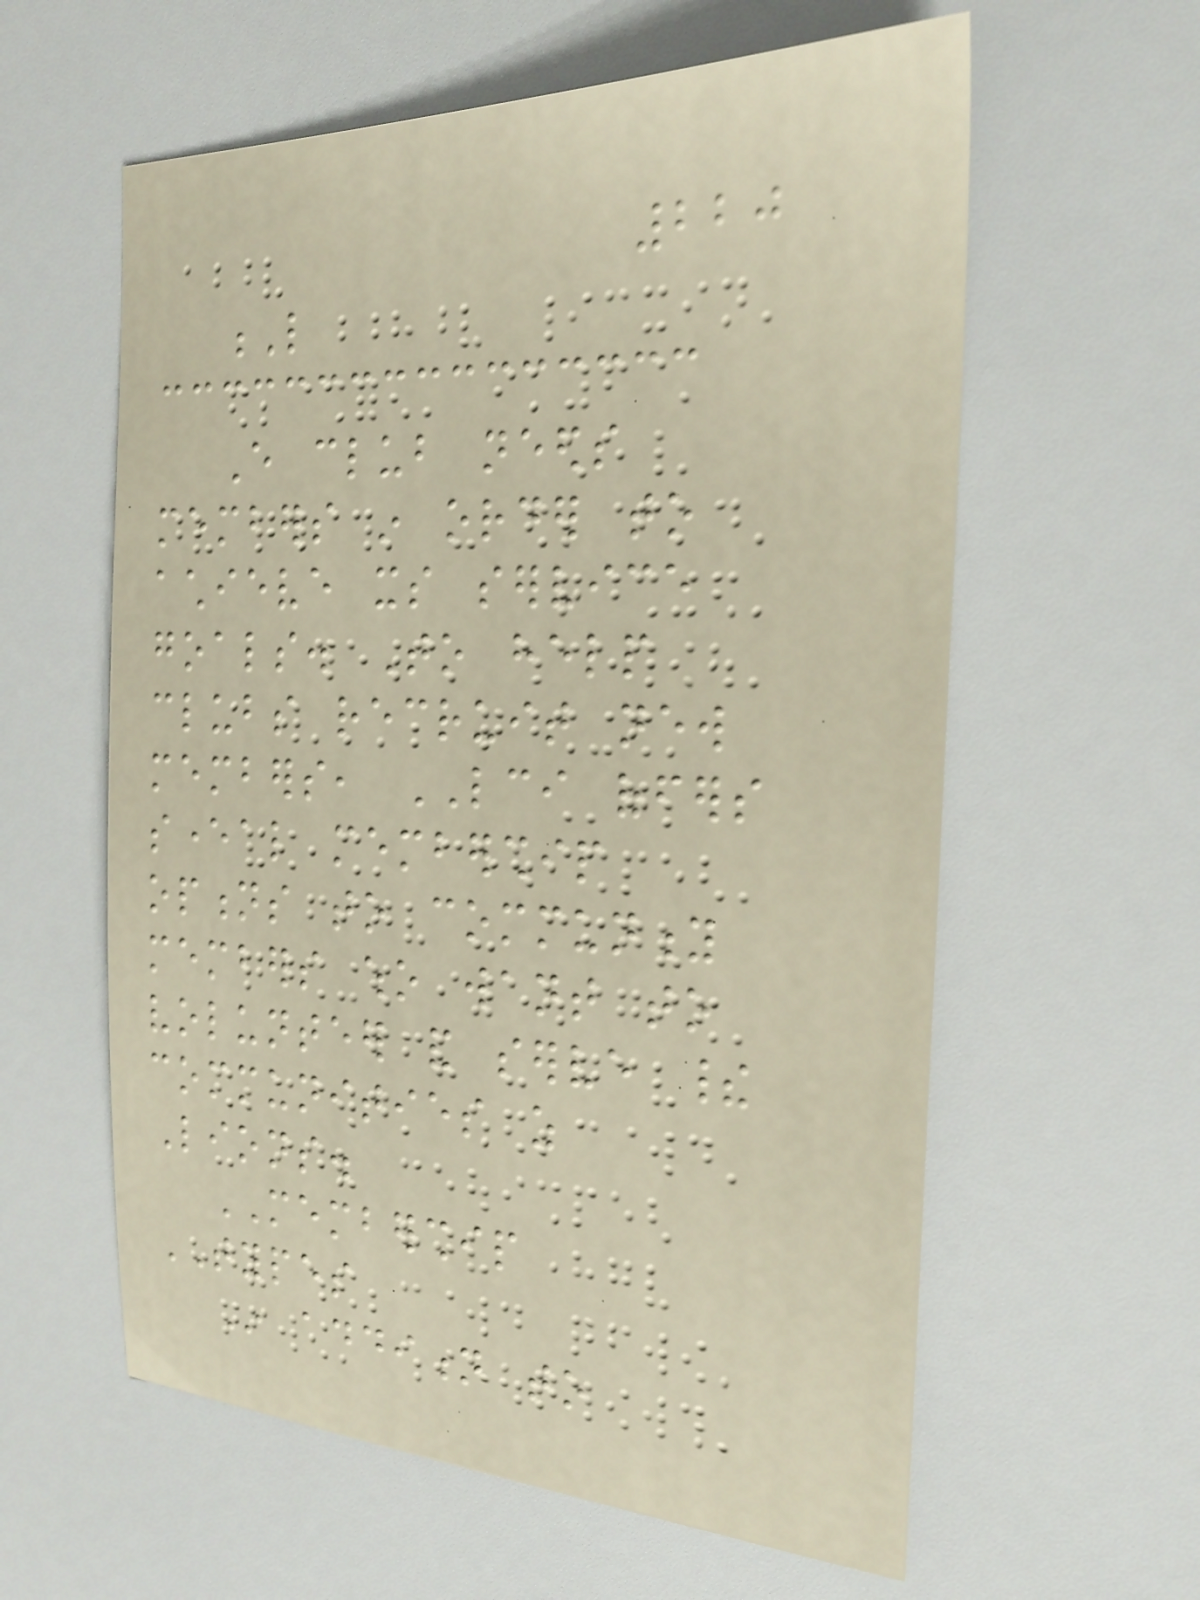220
L
Every club needs
members in order to
achieve its service
goals. To help
clubs recruit new
members, LCI offers
several membership
options to community
members who want to
volunteer and serve their
communities as
Lions.
MEMBERSHIP
TYPES
In addition to
